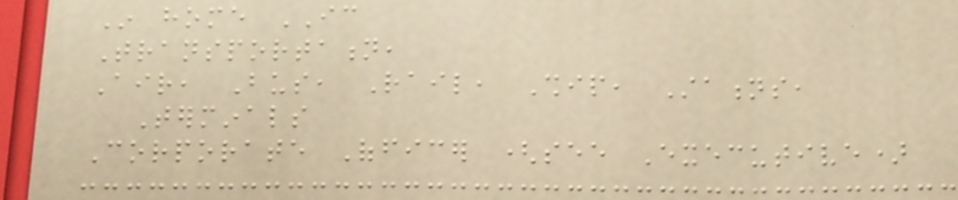In home IC
Transportation,
Air, Bus, Rail, Ship, Stations,
Terminals
Corporate Officer (see Executive)
